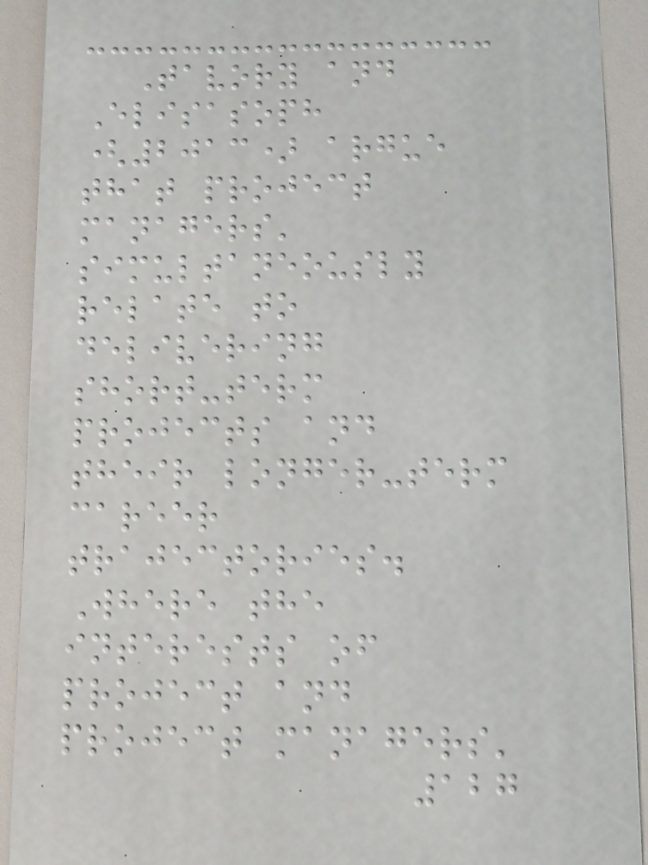Tavory and
Elisasoph
(2013) argue
that project
managers'
simultaneously
relate to
delivering
short-term
projects and
their longer-term
career
trajectories.
Where the
interests of
project and
project managers'
127
